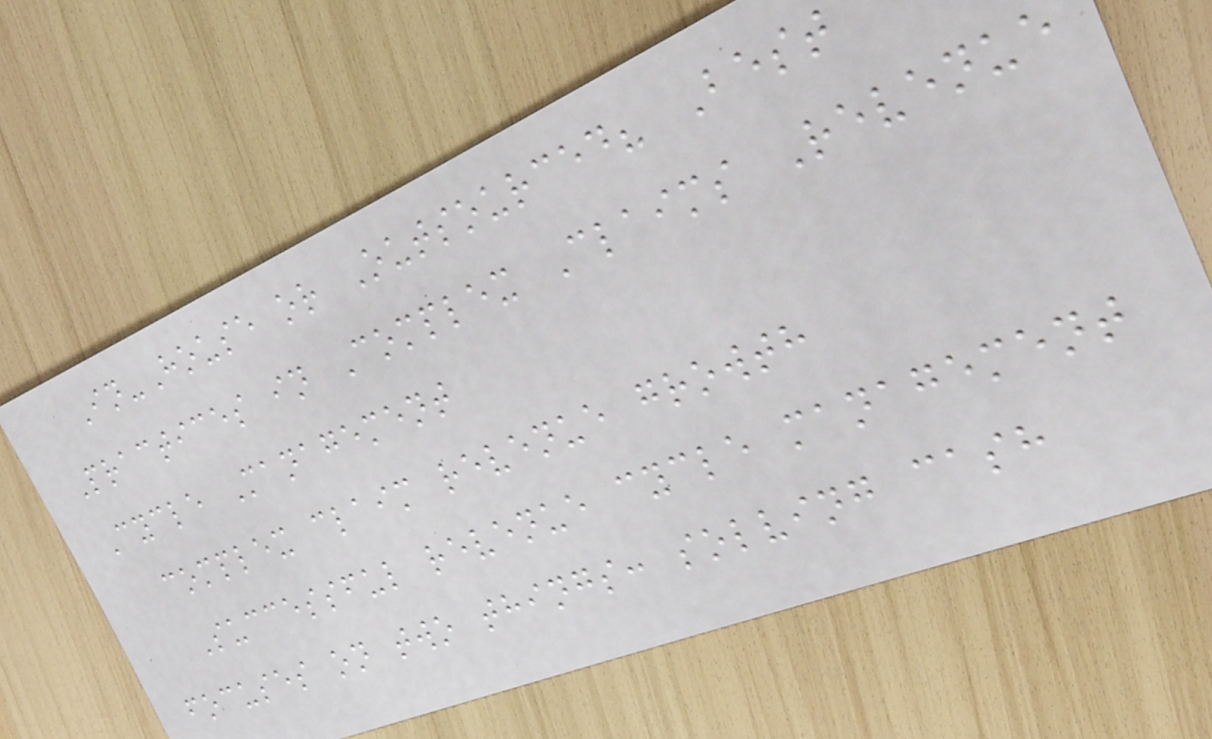In-House or Outsourced? Best
Practices in Complex Claims Revenue
Cycle Management
complex claim revenue growth
Successful revenue cycle management
focuses on two things: solving cash
